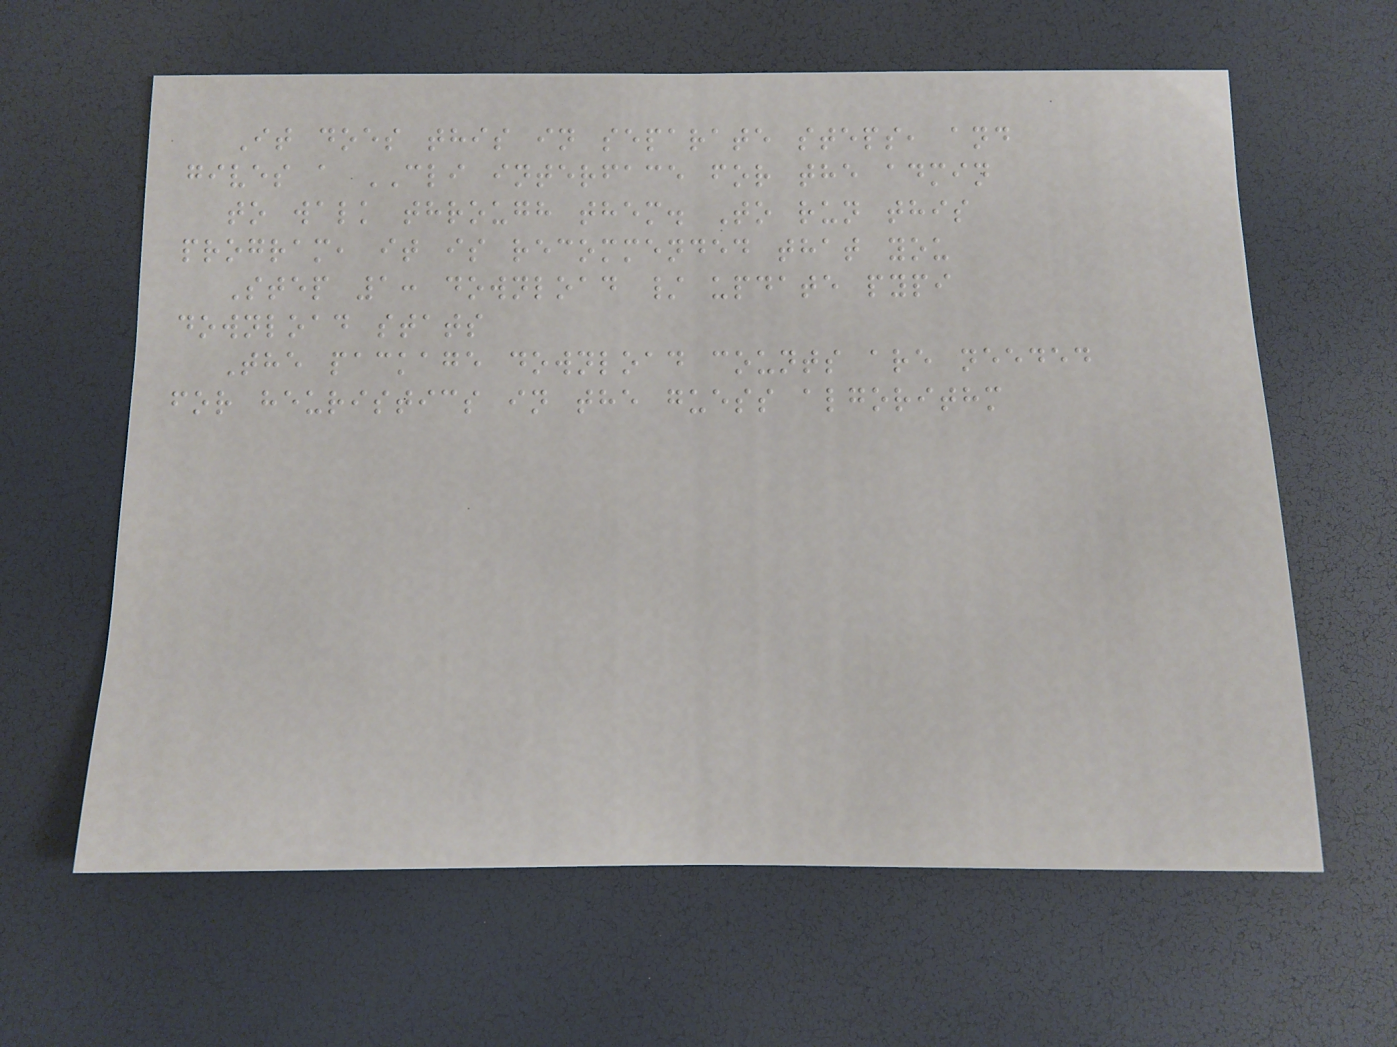It does this in separate steps, and
gives a CLI interface for the admin
to walk through them. To run this
program, it is recommended that you
Step 1: download / update pypi
download stats
The package download counts are needed
for heuristics in the guess algorithm
